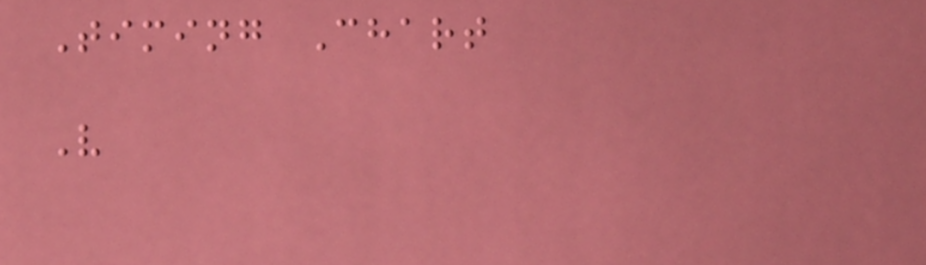Timing Chart
V
